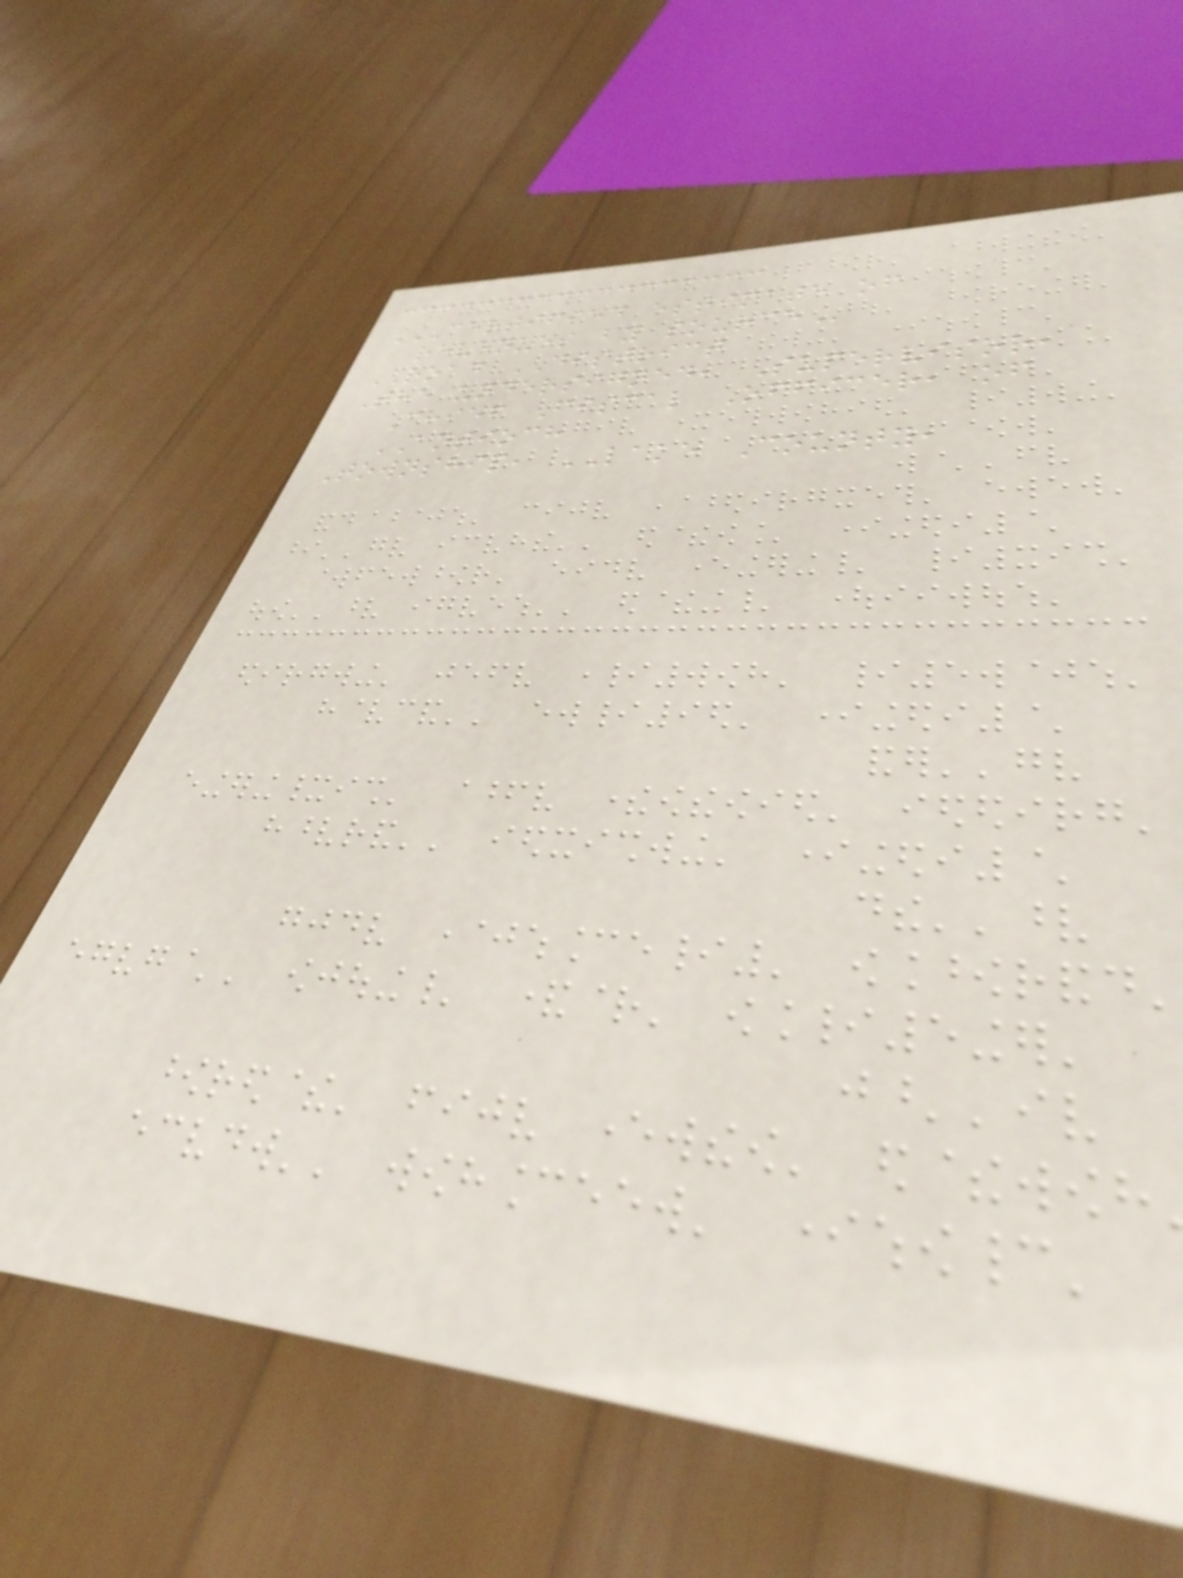CERTIFIED ESTIMATE OF
REVENUES BY SOURCE
ROAD DISTRICT
The undersigned, Supervisor,
Chief Fiscal Officer, of
ANTIOCH
Township, LAKE County,
